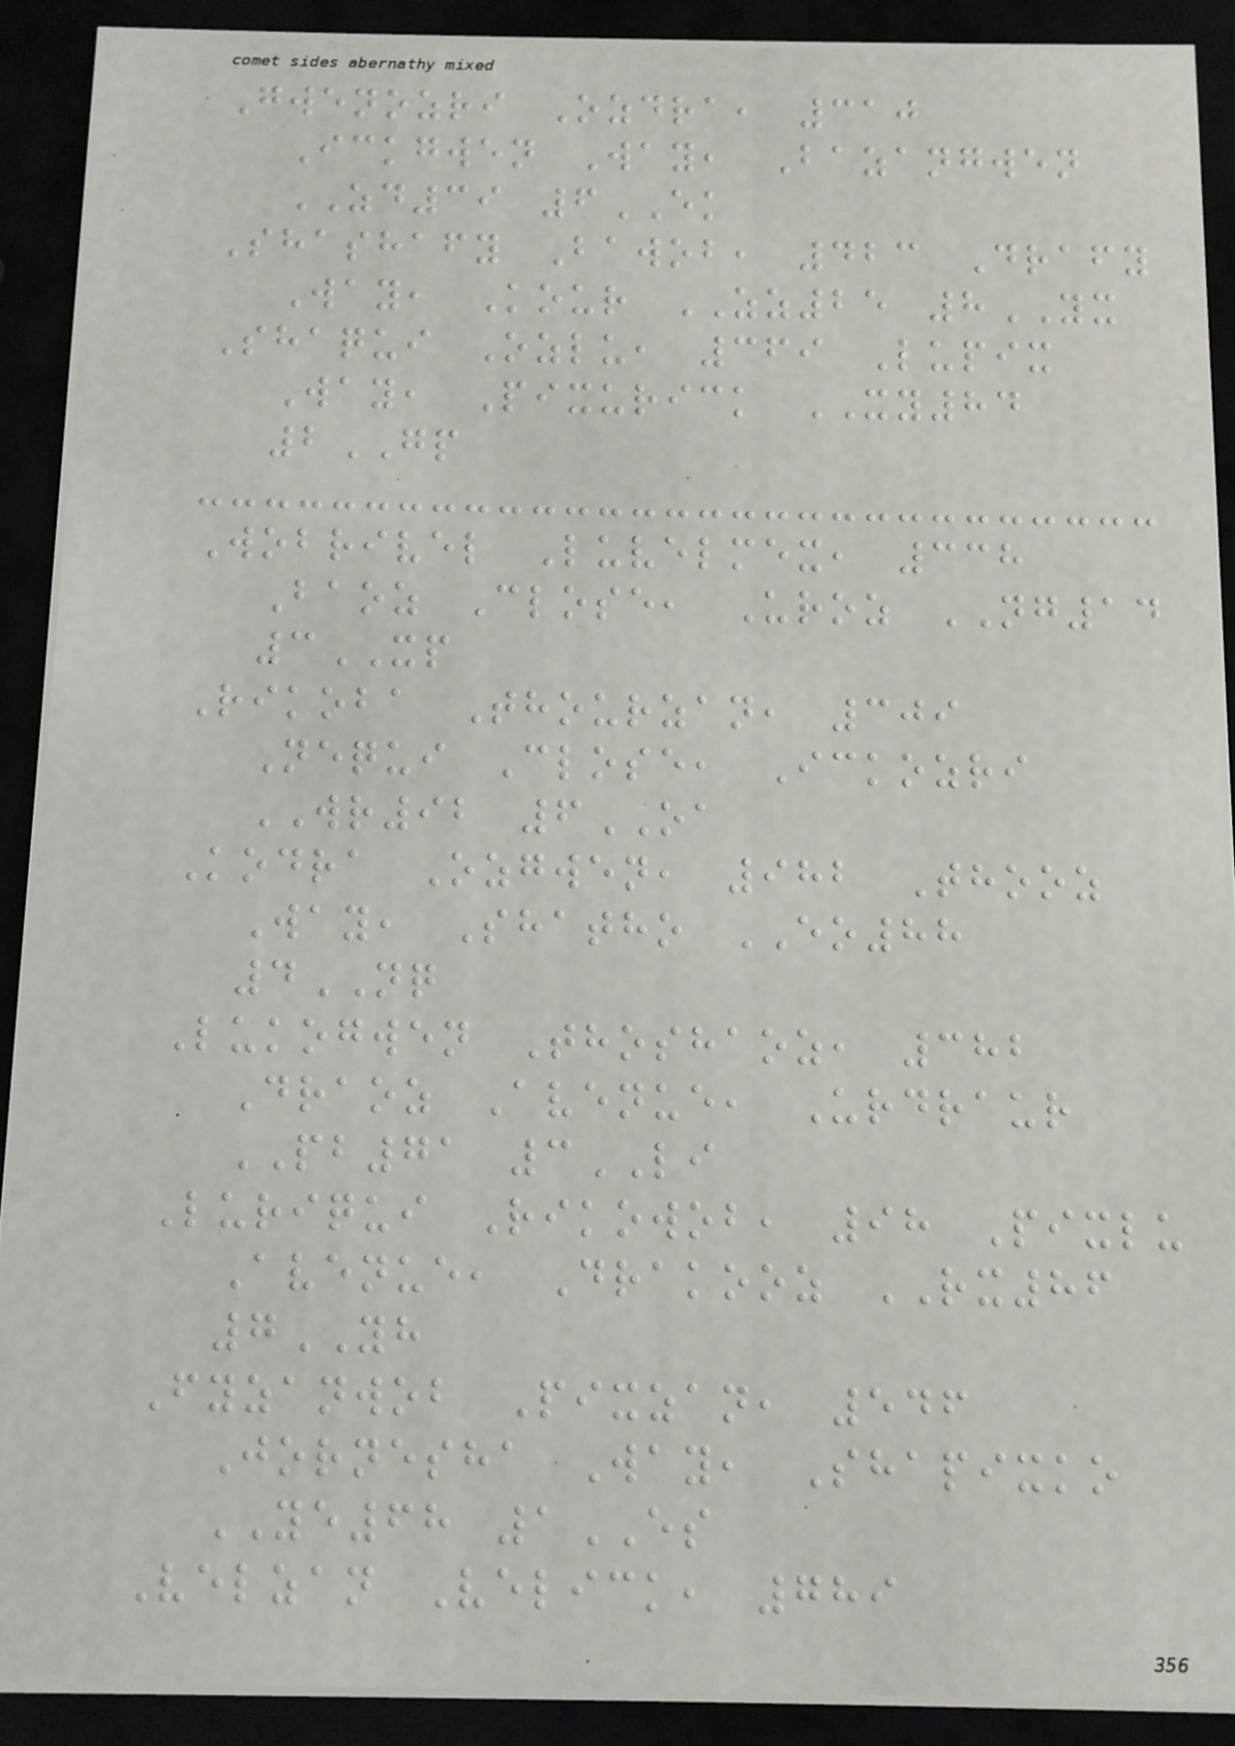Gwenozri Ozdra, 310
Ickgwen Way, Bazangwen
ZD39 6EK
Shashafy Bawob, 423 Drafy
Way, Kour ZZ25 8YX
Shaqui Ozlu, 369 Lupix
Way, Pixurick XY84
2GP
Wobrivel Luvelmex, 338
Baoz Close, Uroz NG14
3XP
Rikoba Thourzan, 309
Nequi Close, Ickozri
WR92 6OA
Kodra Ozgwen, 982 Thooz
Way, Shatho EO88
4NQ
Lukogwen Thoshaoz, 382
Draoz Avenue, Urdraur
PB71 3LI
Luriqui Rikowob, 98 Pixlu
Avenue, Drakooz RX86
7YH
Fyzanwob Pixzan, 546
Jornesha Way, Shapixko
YE68 1ES
Velzan Velick, 789
